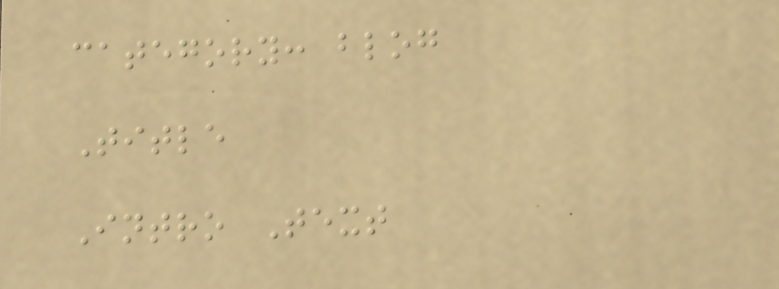category: blog
Title
Intro Text
